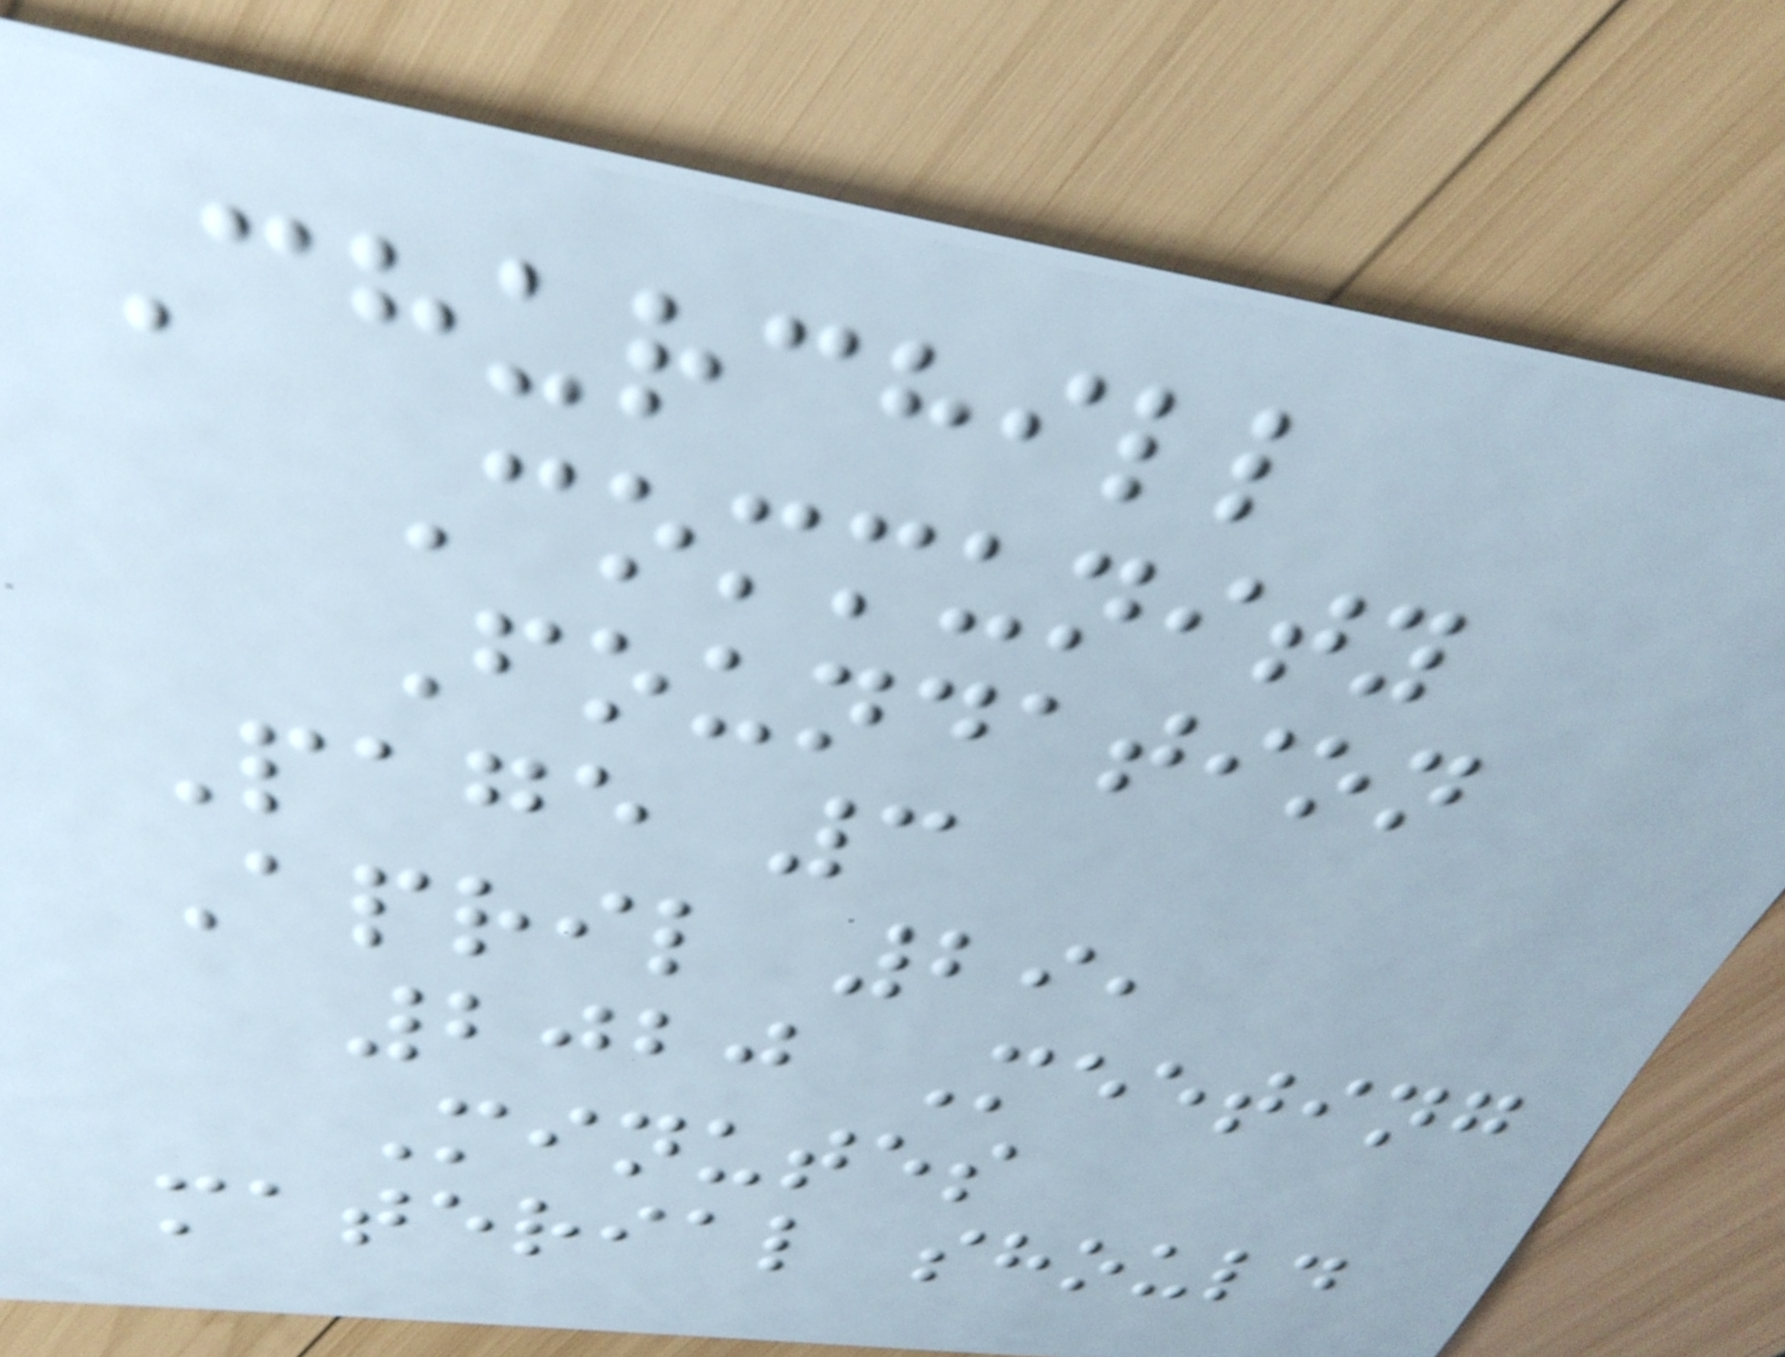Churchill
Community
Foundation
Page 3
April 29,
2020 Meeting
Minutes
material should
